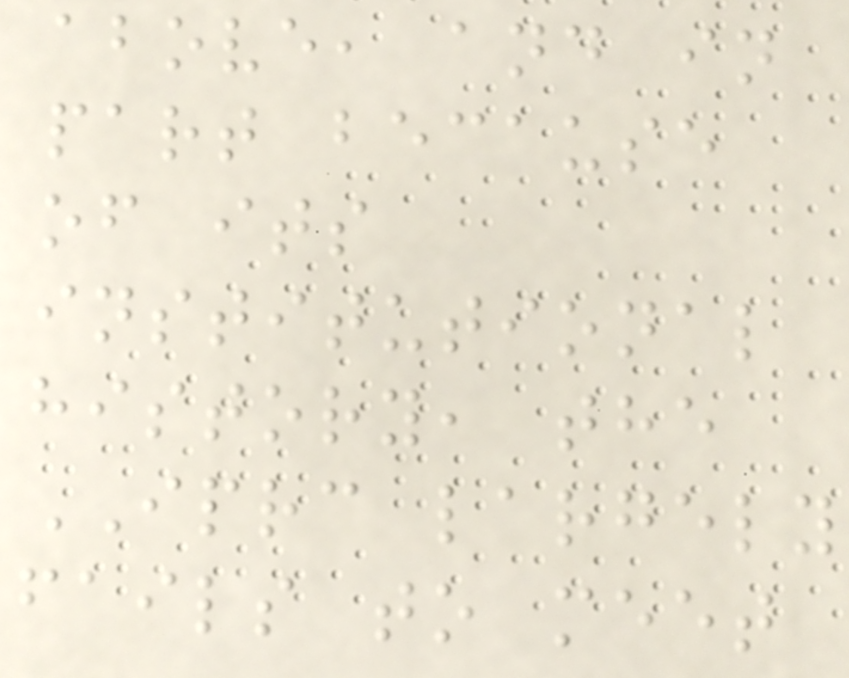above, and in
part because
of its
institutional
history, the
IPRC largely
fails to meet
